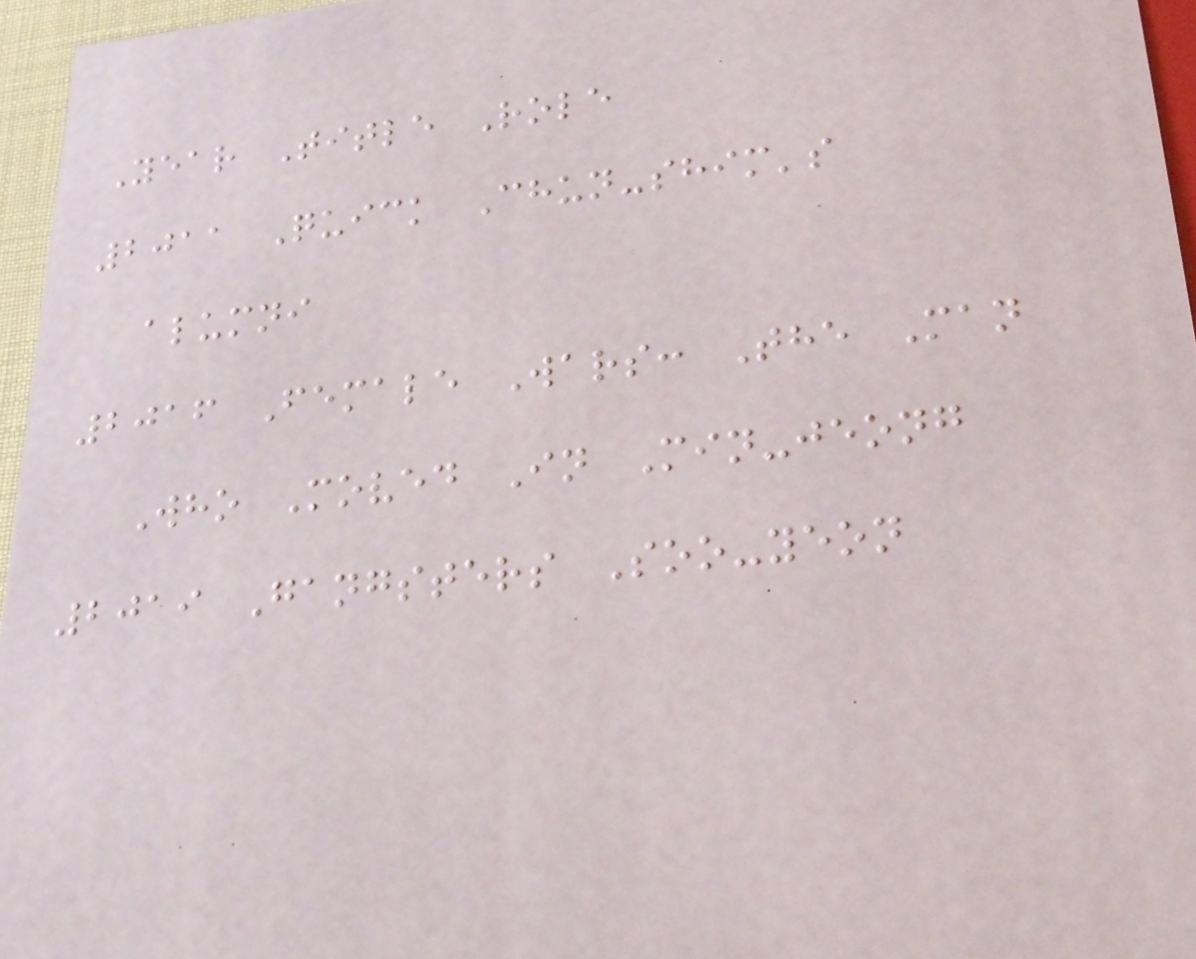Year Title Role
2011 Quick Chun-shim's
alumni
2016 Female Wars: The Man
Who Moved In Min-jeong
2019 Gangsters Soo-yeon
